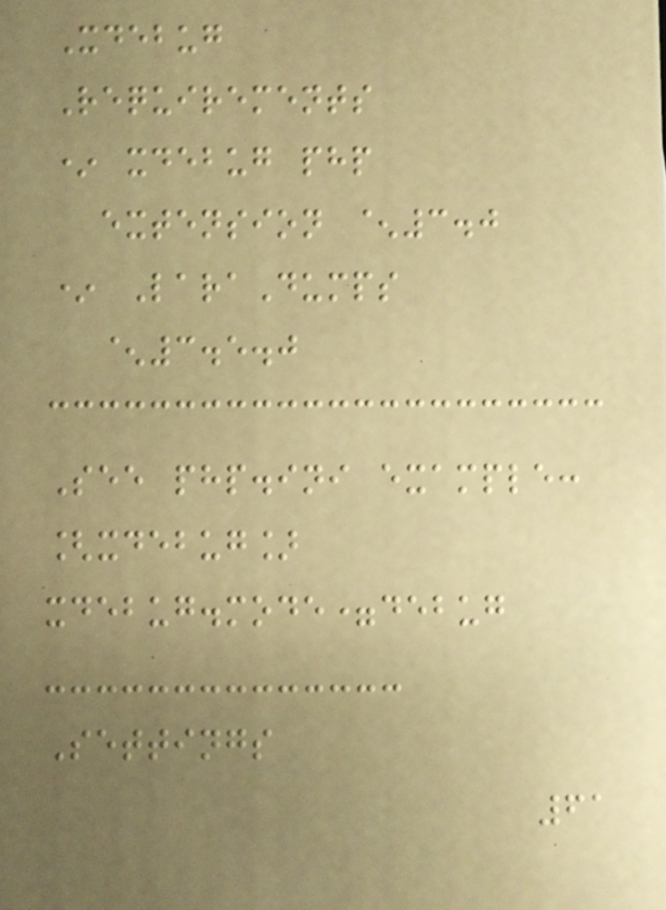Xdebug
Requirements
* xdebug php
extension ^3.0
* LaraDumps
^3.5.0
See php.ini example:
[xdebug]
xdebug.mode=debug
Settings
61
